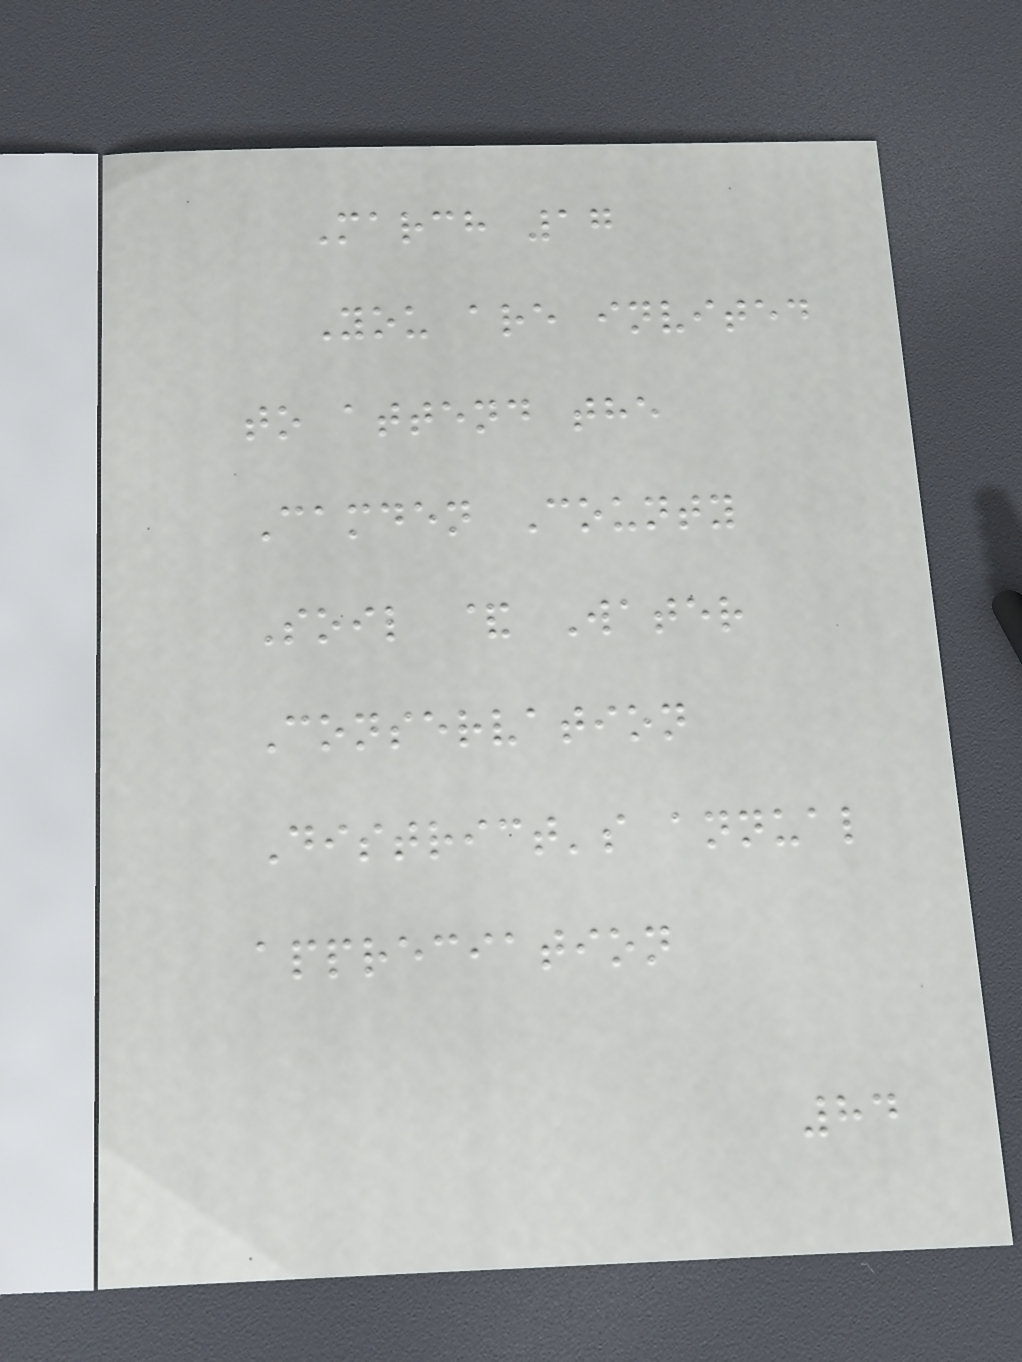March 17
You are invited
to attend the
Camden County
Soil & Water
Conservation
District's annual
appreciation
84
